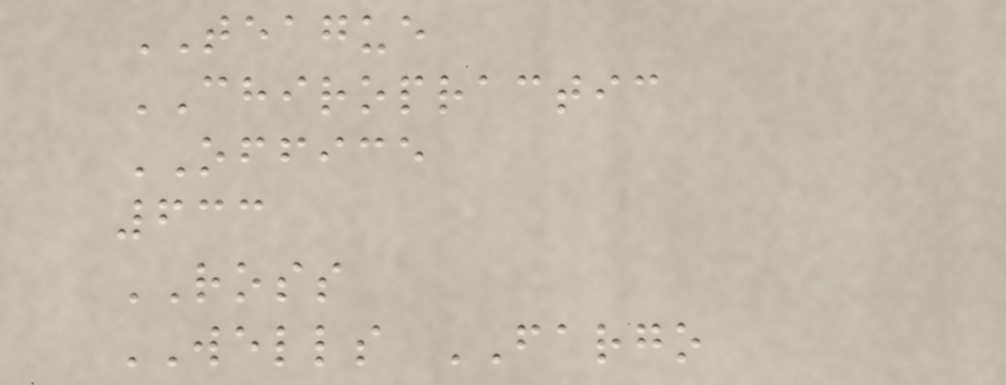TEAGUE
CHIROPRACTIC
OFFICE
633
ROSS
WELLS FARGO
